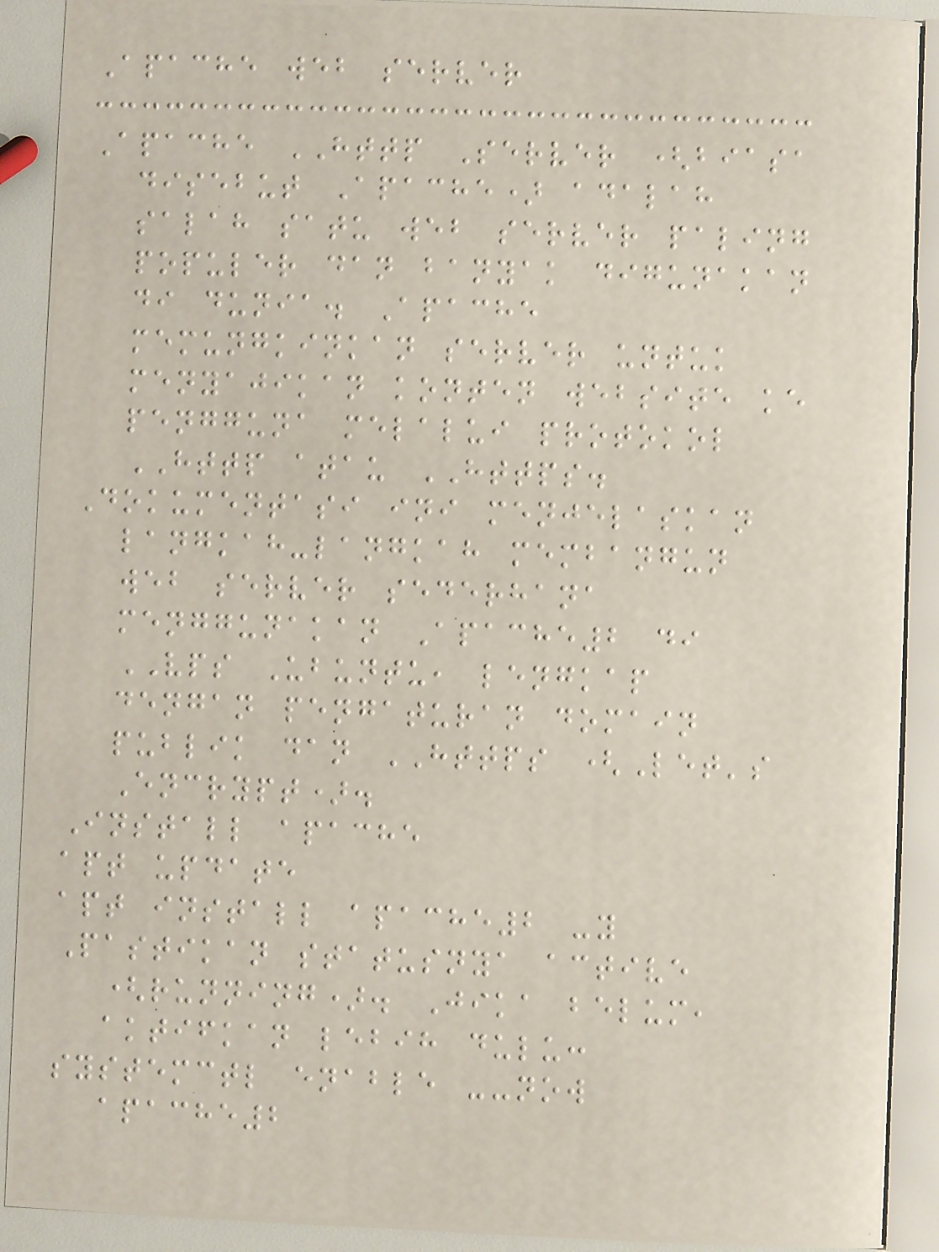Apache web server
Apache HTTP Server (biasa
disebut Apache) adalah
salah satu web server paling
populer dan banyak digunakan
di dunia. Apache
memungkinkan server untuk
menyajikan konten website ke
pengguna melalui protokol
HTTP atau HTTPS.
Dokumentasi ini menjelaskan
langkah-langkah membangun
web server sederhana
menggunakan Apache2 di
VPS Ubuntu, lengkap
dengan pengaturan domain
publik dan HTTPS (Let's
Encrypt).
Install apache
apt update
apt install apache2 -y
Pastikan statusnya active
(running). Jika belum,
aktifkan lebih dulu:
systemctl enable --now
apache2
